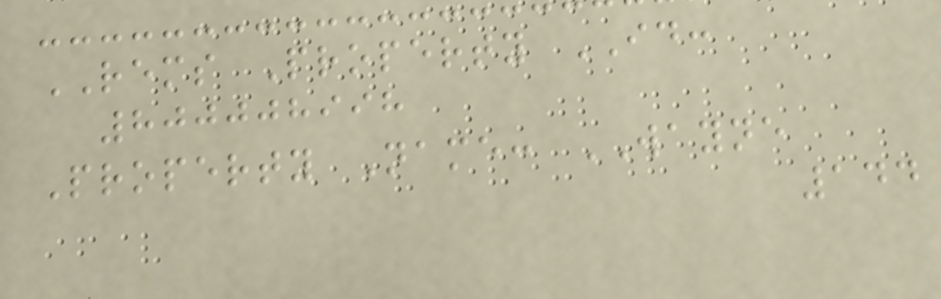REMS Property ID:
800008998
Property Name: WAYNE
144
